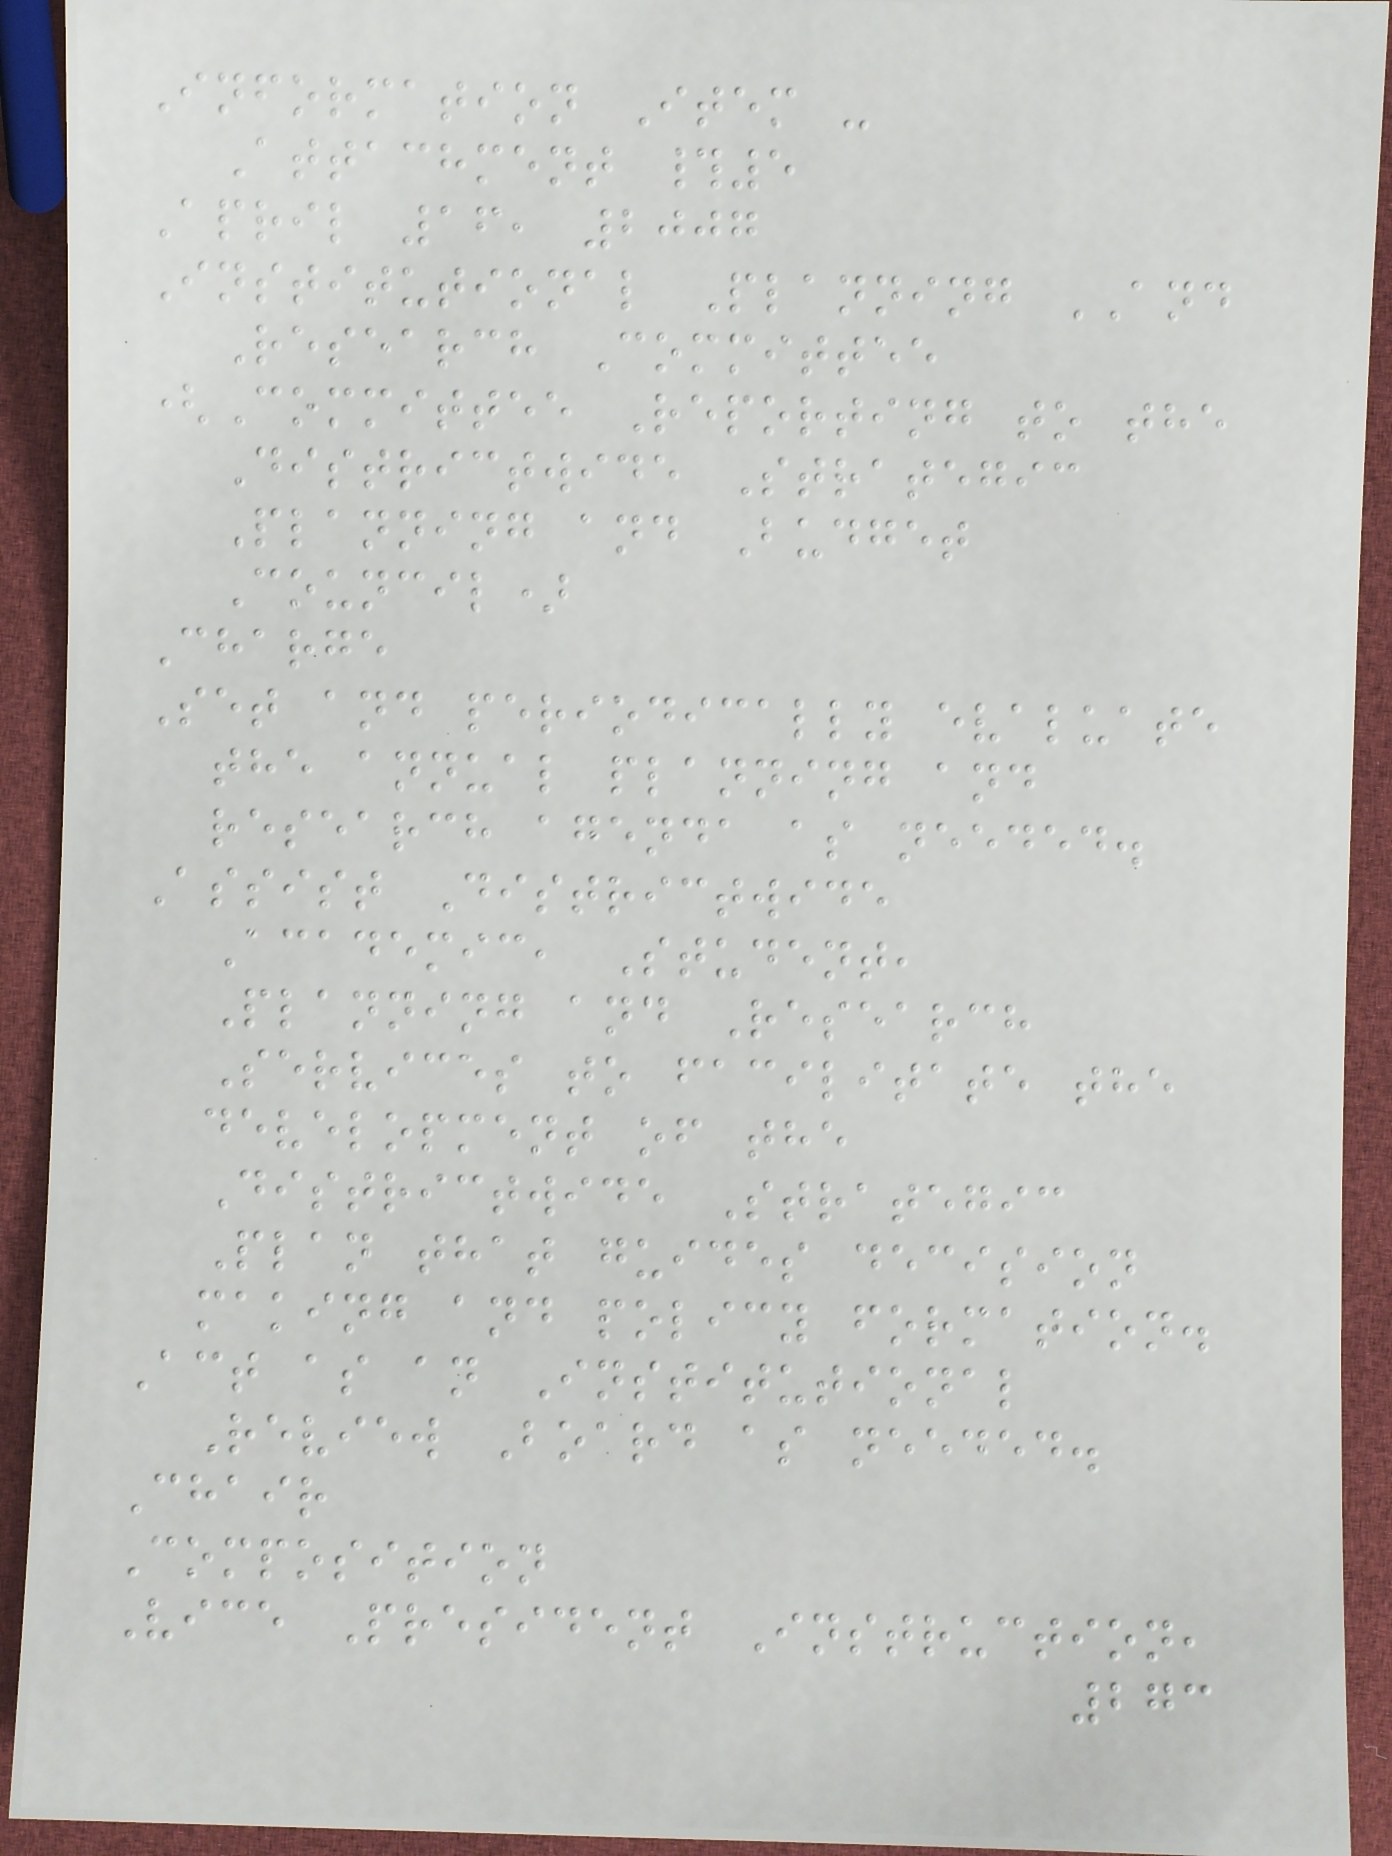Information Item -
Attachment #5
April 16, 2007
Institutional Planning AND
Research Committee
(Committee Reporting to the
Districtwide Strategic
Planning and Budget
Council)
Charge
Set and periodically evaluate
the annual planning and
research agenda as needed.
Assist Districtwide
Academic, Student,
Planning and Research
Services to facilitate the
development of the
Districtwide Strategic
Plan that guides decision
making and policy formation.
Act as an Institutional
Review Board as needed.
Chair
Composition
Vice President Instruction,
273
